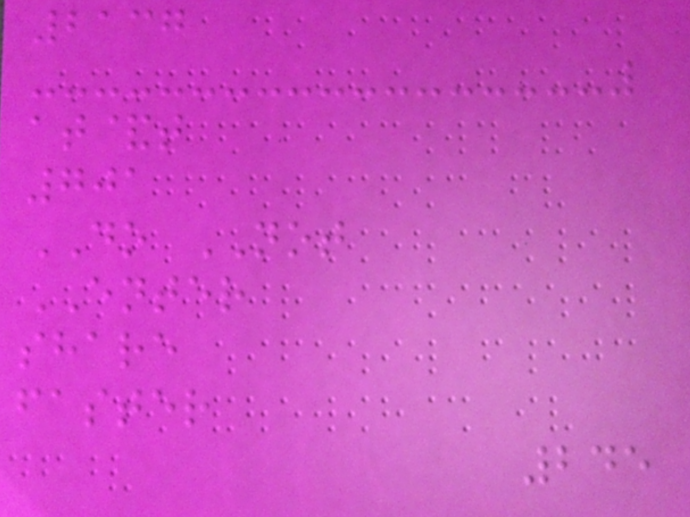2137
at&t
701
DO NOT
ENTER
share
faster
245
